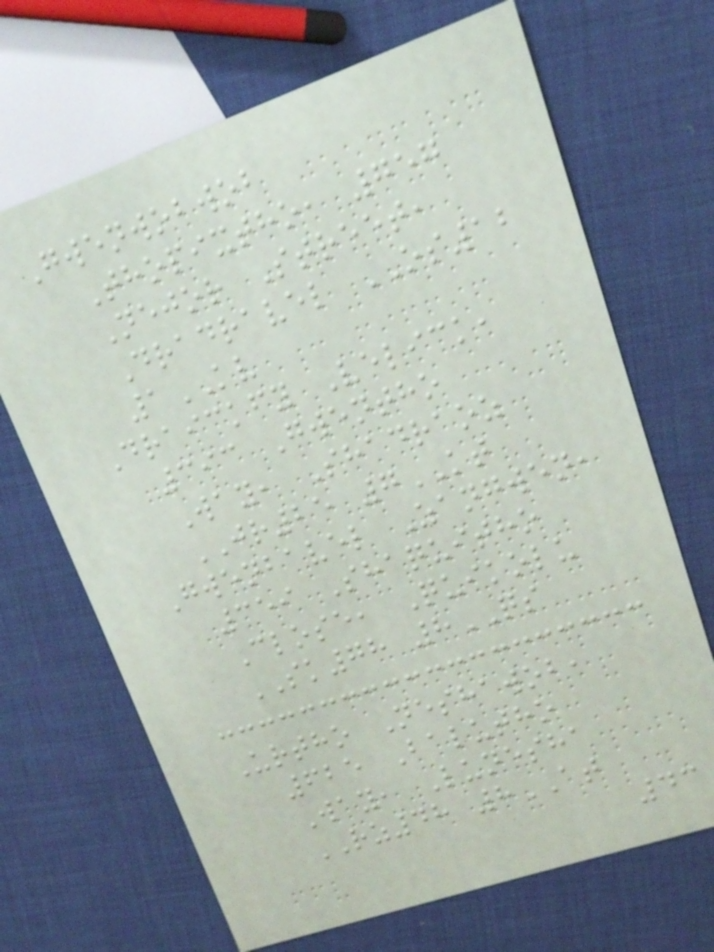Gwenwobwob
Thopixtho, 757
Nejor Street,
Dradravel OS12
1KV
Draickfy Velick,
393 Gwentho
Way, Shadraoz
JR25 7KT
Gwenbavel Zangwen,
359 Shaquitho
Close, Quikolu
SK78 8QS
Urtho Neshawob,
625 Balutho
Way, Lunesha
RZ48 8AT
43
